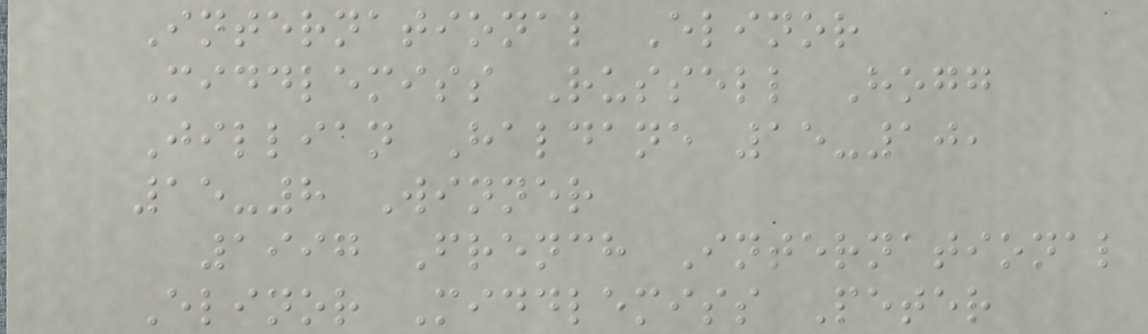International Elinor
Middlemiss Russell Hogg
Jillian Haldane 15-10,
15-8 Winner
1997 French International
Elinor Middlemiss Peter
